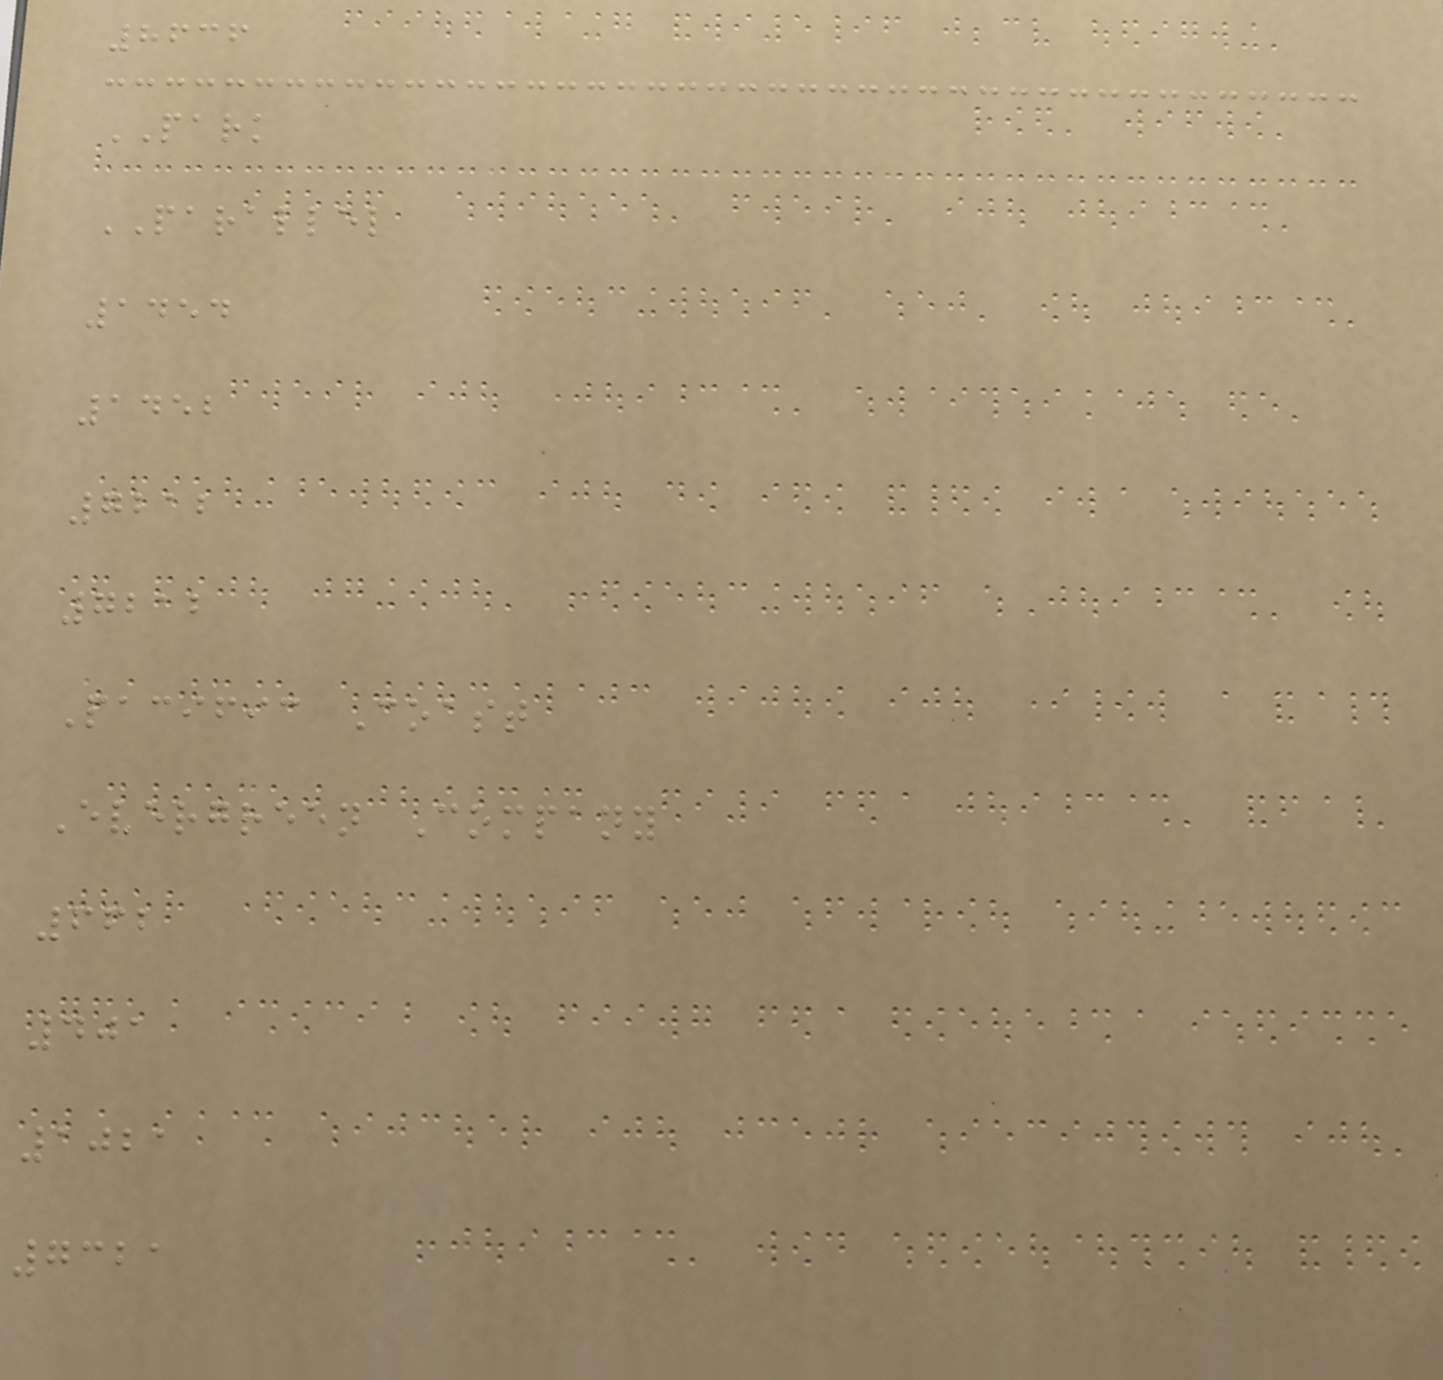8636
PARK
PARALLEL
1454
1452
7212
7212
Pacific Coast
Evergreen Company
662
401
1021
7321
